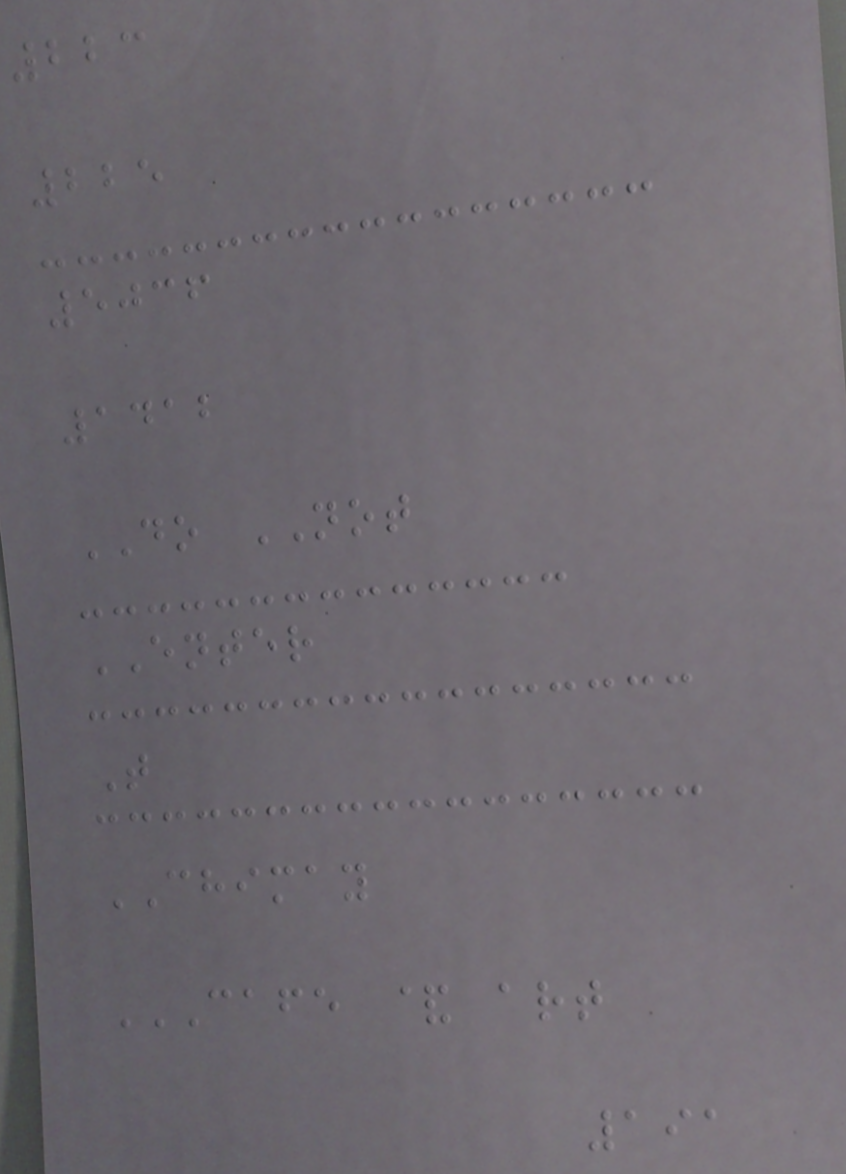223
225
5036
1412
DO NOT
ENTER
T
CHIMAY
CAFE & ART
191
